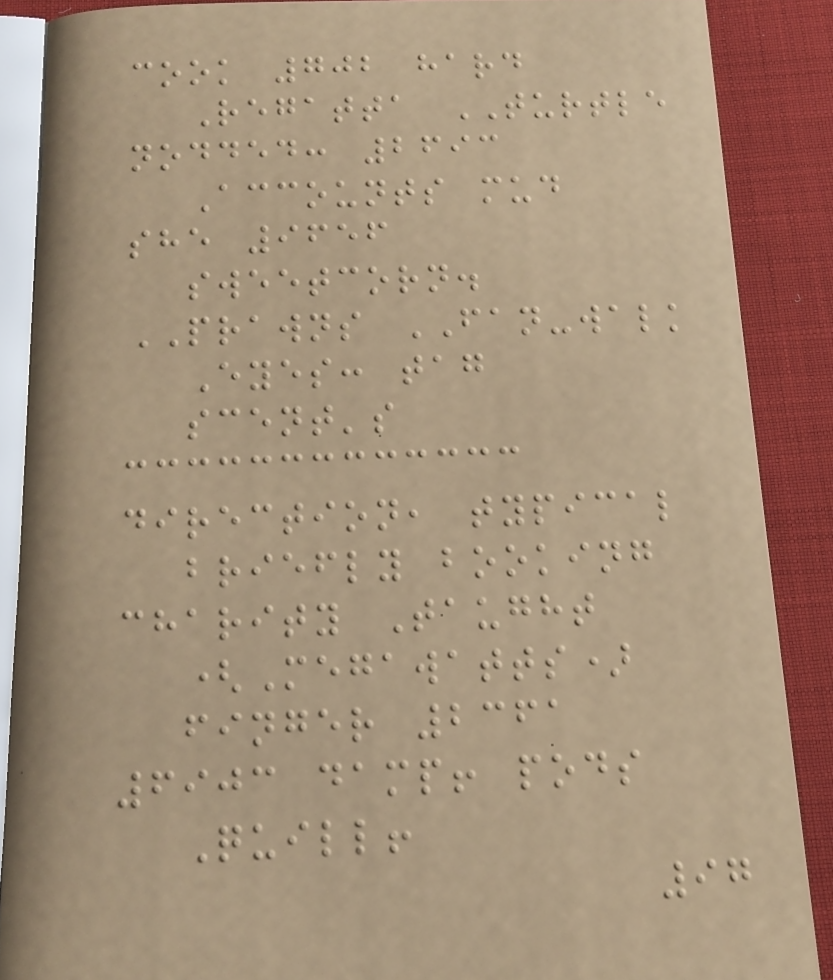cook 702 hard
Regatta TURTLE
nodded: 2693
Accounts mud
she 9656
sweetcorn.
PRAWNS FAN-walk
Eyes: tag
scent's
direction, typical
briefly booking
charity Taught
(Megawatts)
finger 2361
6903 damp! pods
Quill!
97
